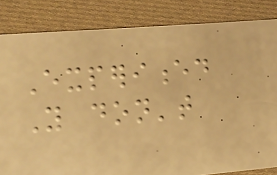Experienced
You don't
